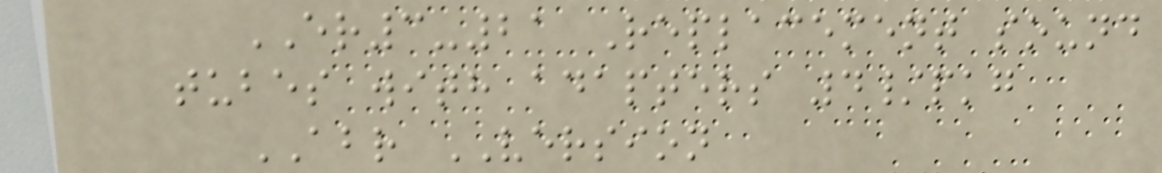ER3-21 Replacement sound
tubes with adapters 4/pkg
ABR VERSION
